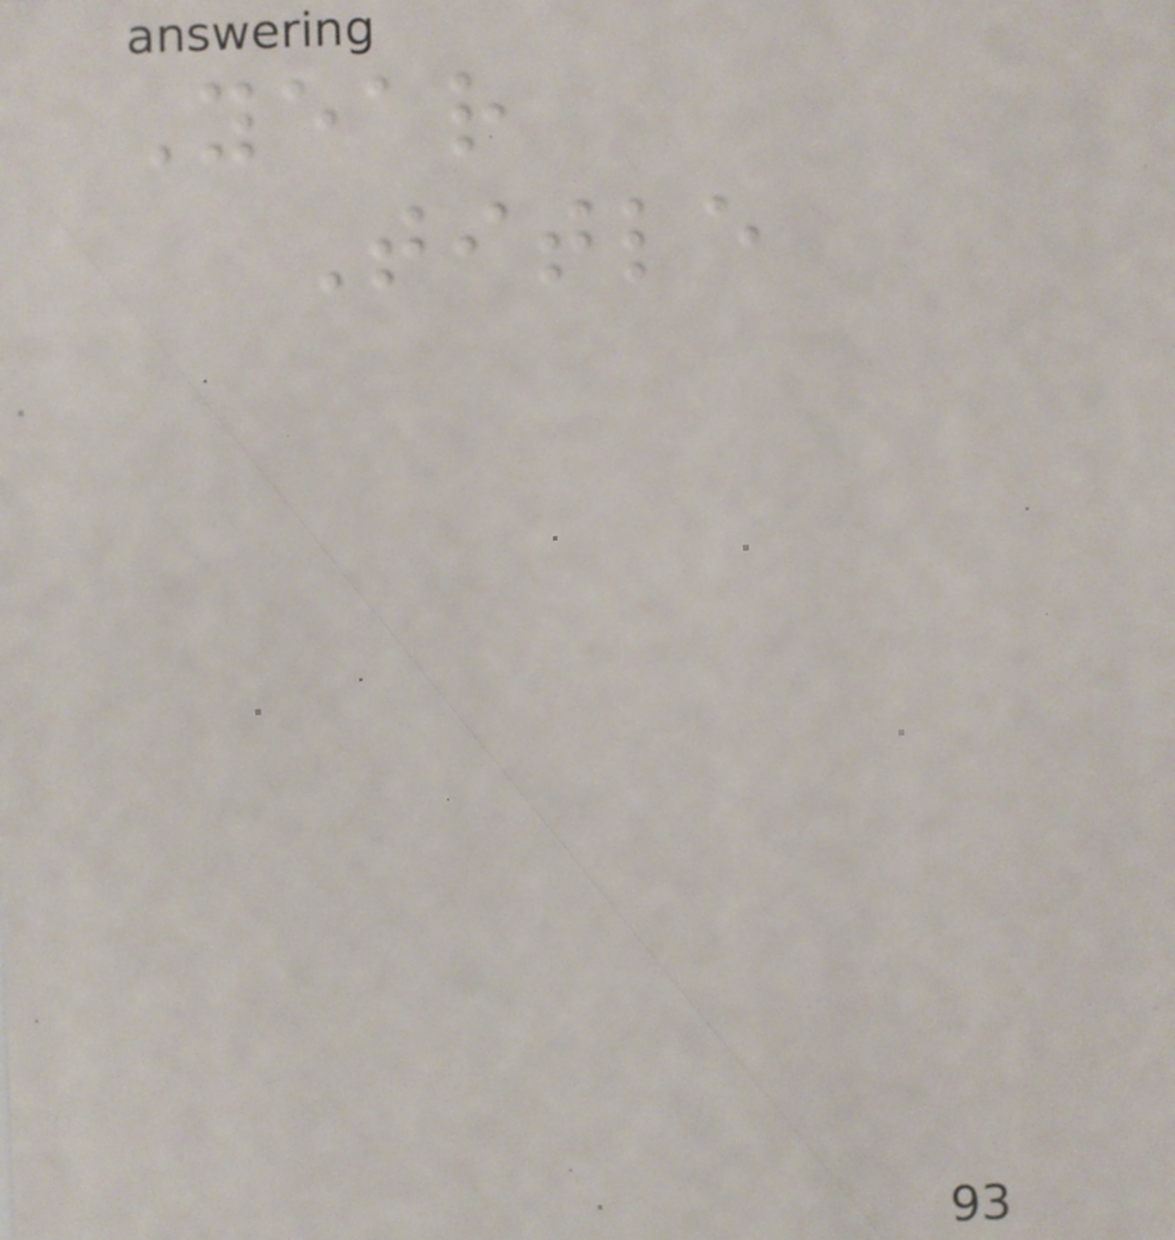Year
Title
